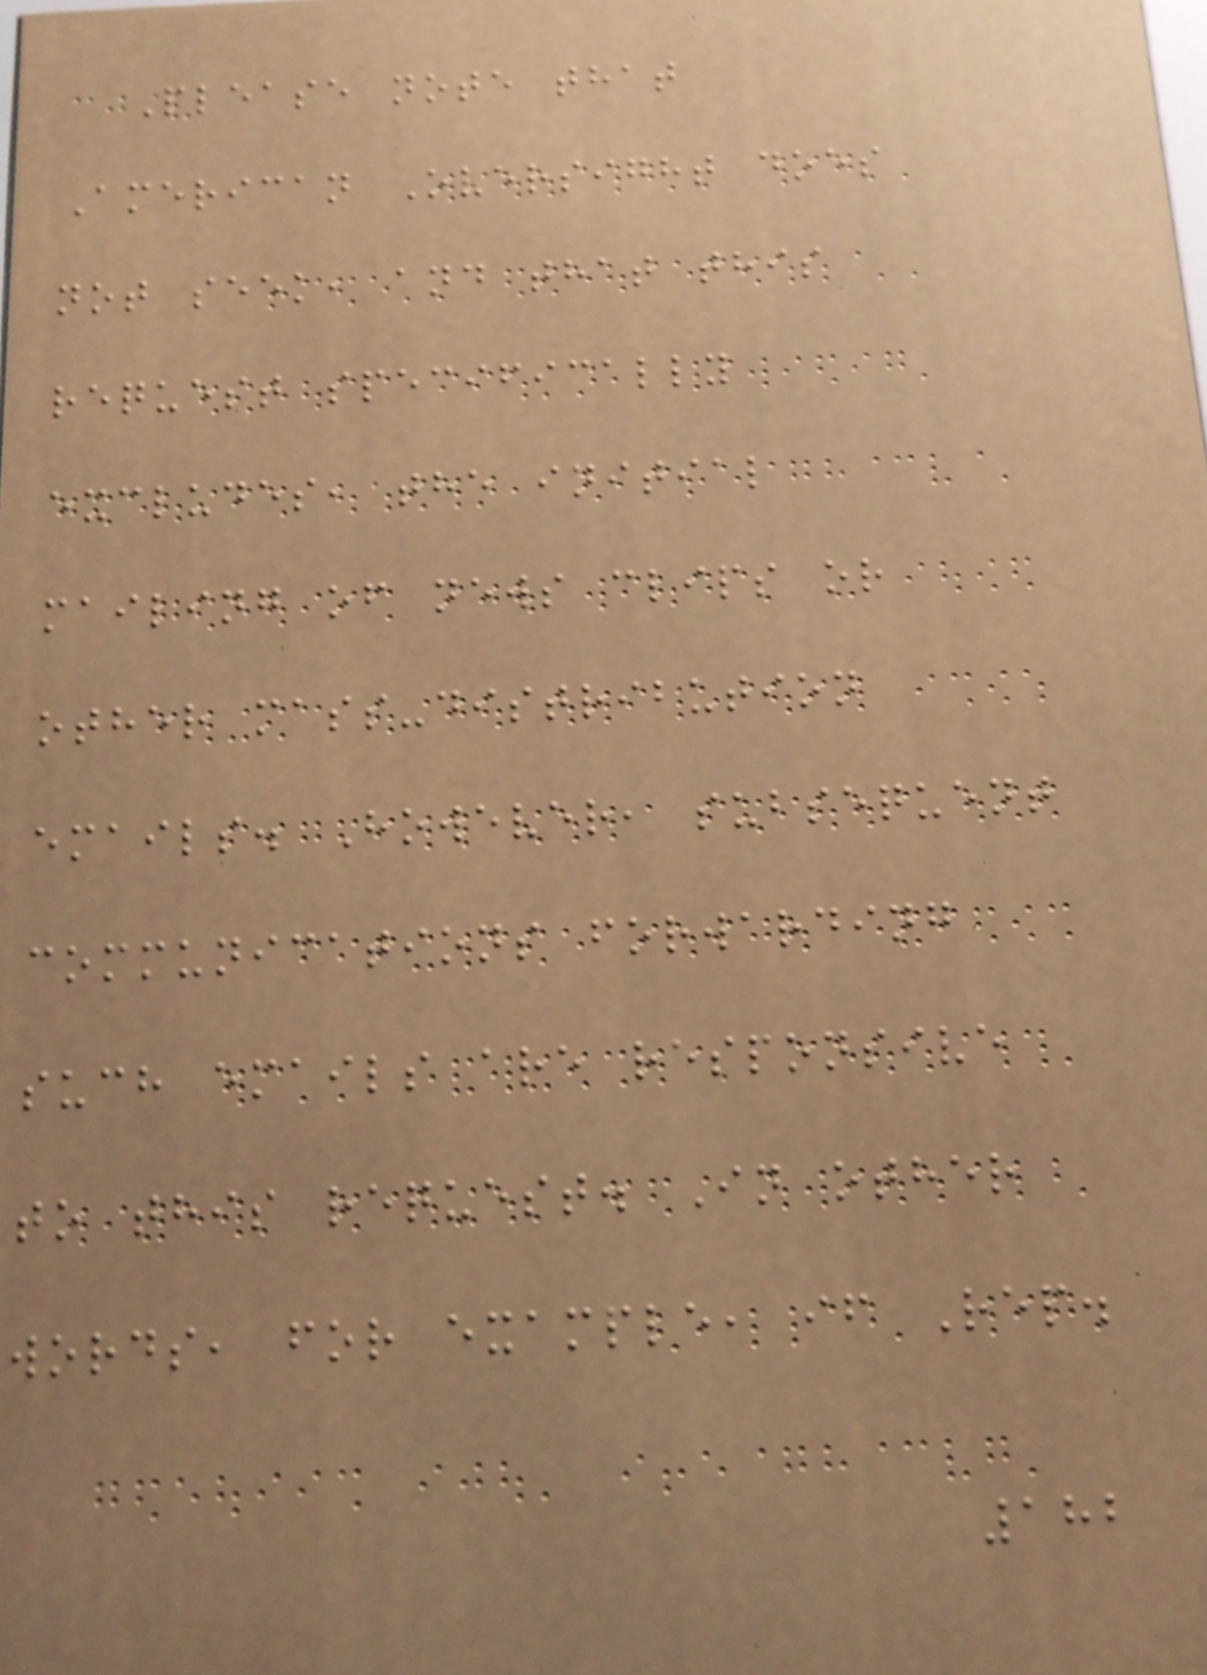Please note that
American Oversight does
not seek, and that this
request specifically
excludes, the initial
mailing of news clips or
other mass-distribution
emails. However, subsequent
communications forwarding
such emails are responsive
to this request. In other
words, for example, if Rep.
182
